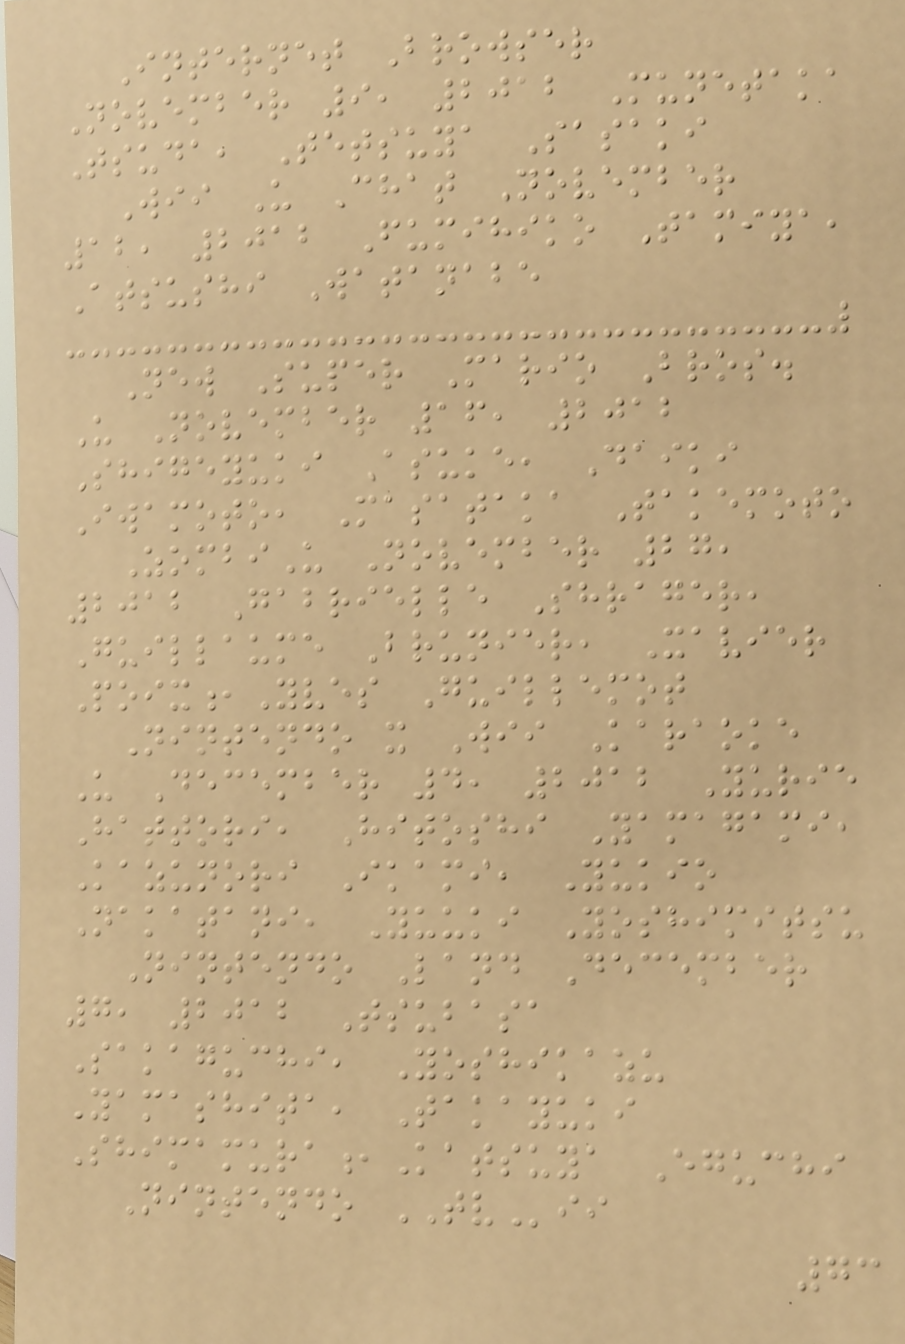Internet Browser
November 9, 2012 Munetaka
Tsuda, Tetsuya Sasaki
Wii U Chat November
12, 2012 Fumihiko Tamiya,
Atsushi Watanabe
New Super Mario Bros.
U November 16, 2012
Shigeyuki Asuke, Daiki
Iwamoto, Masataka Takemoto
ZombiU November 27,
2012 Gabrielle Shrager,
Guillaume Brunier, Xavier
Poix,Yves Guillemot
Nintendo x Wii Karaoke
U December 4, 2012 Yurie
Hattori, Hitoshi Yamagami,
Kazunori Ikami, Yukio
Nakatani, Yuuki Yoshimitsu
Nintendo Land December
7, 2012 Tsubasa
Sakaguchi, Yoshikazu
Yamashita, Takayuki
Shimamura,Katsuya Eguchi
Nintendo TVii
73
